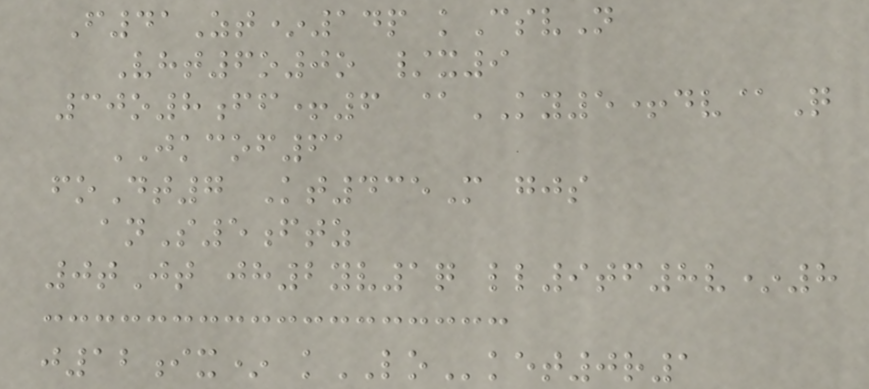F41Zt*14p kCsvN
Vht6o0o /x9
30o8ff+6 @KY5+dv@Q
JKCOF61
foDt7 Kt435M gjs
anS5ftz
0tJt jh2yv1q ll9tf8v*8
j12ix* kLOket0r1
